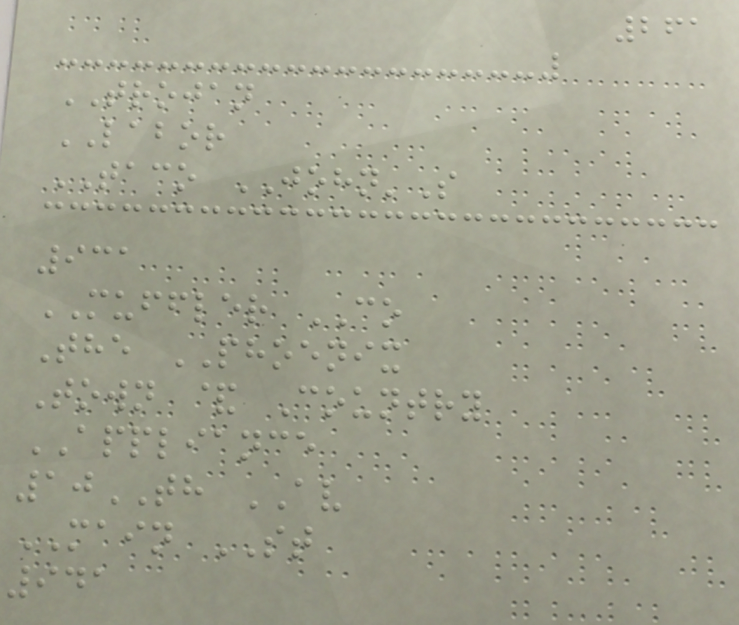261
TROJAN
LABOR
TACO JOHN'S
931
MUFFLER CO
The PHOENIX
Town & Country
APPLIANCE
10TH AV
MAIN ST
941
